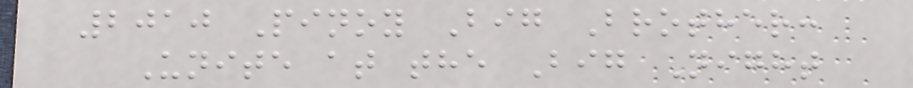2010 Pinoy Big Brother:
Unite at the Big Night
